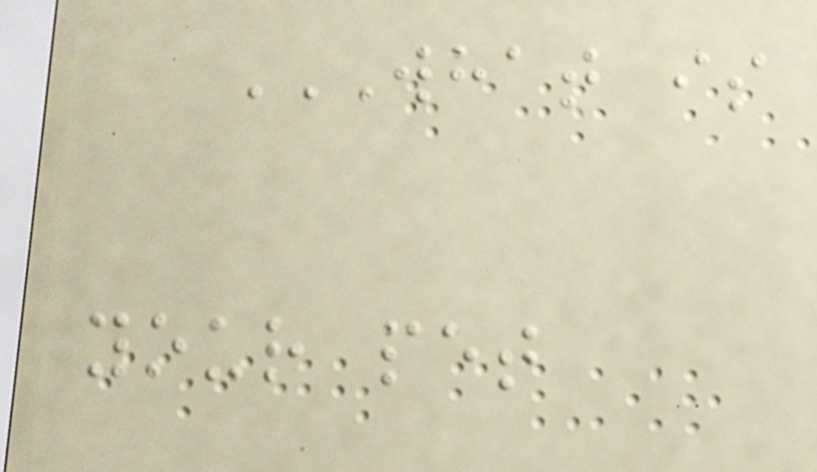WHAT IS
YOUR PET
